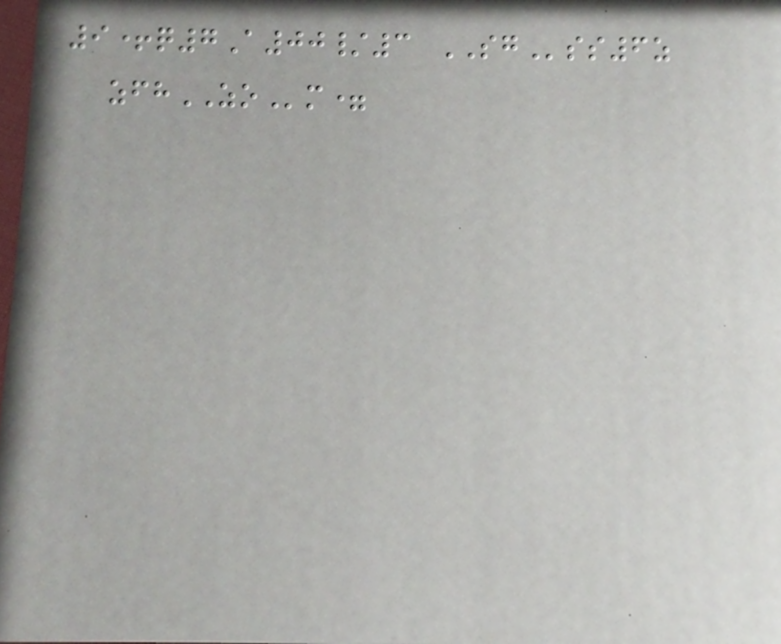9+q7A00/3 SGss6z
zfhZOm=
